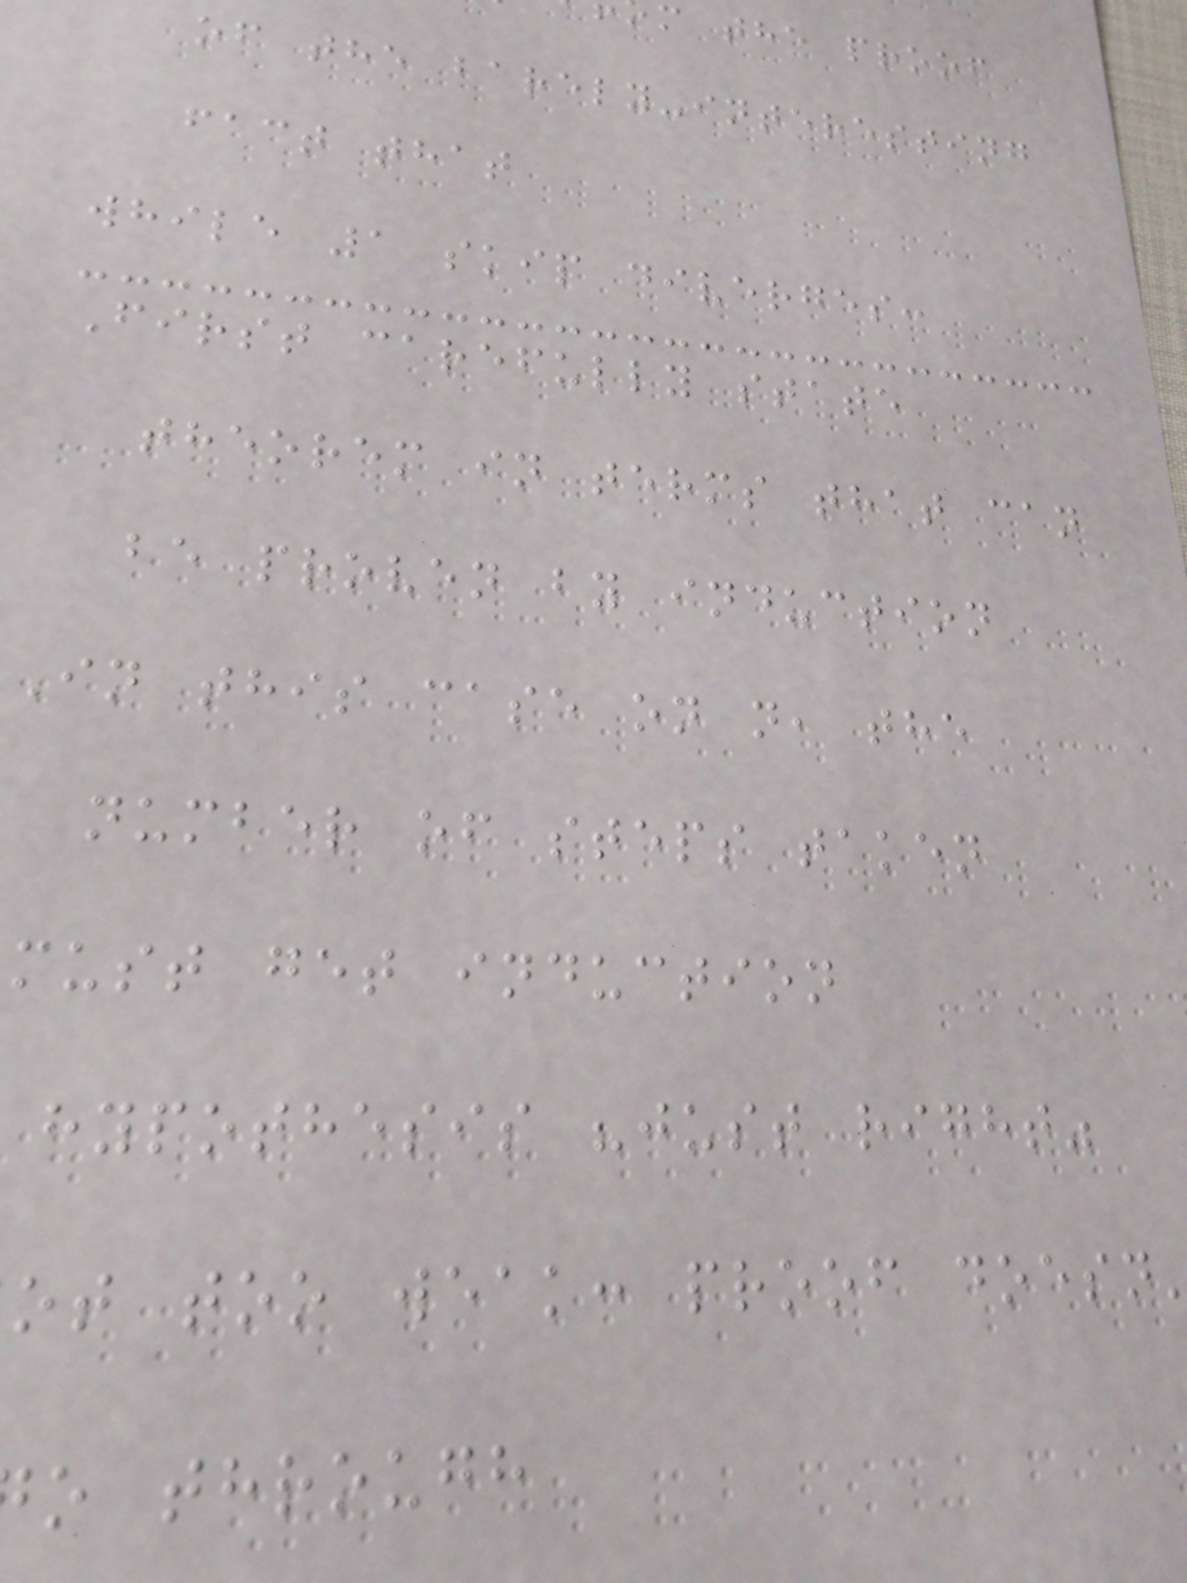m the proof
of the barely-interesting
fact that
while 1 skip diverges:
First carefully state
theorem in terms that can
be proven by induction
In this case on n, the
number of steps taken
must get induction
hypothesis "just right"
ot too weak: proof doesn
o through
